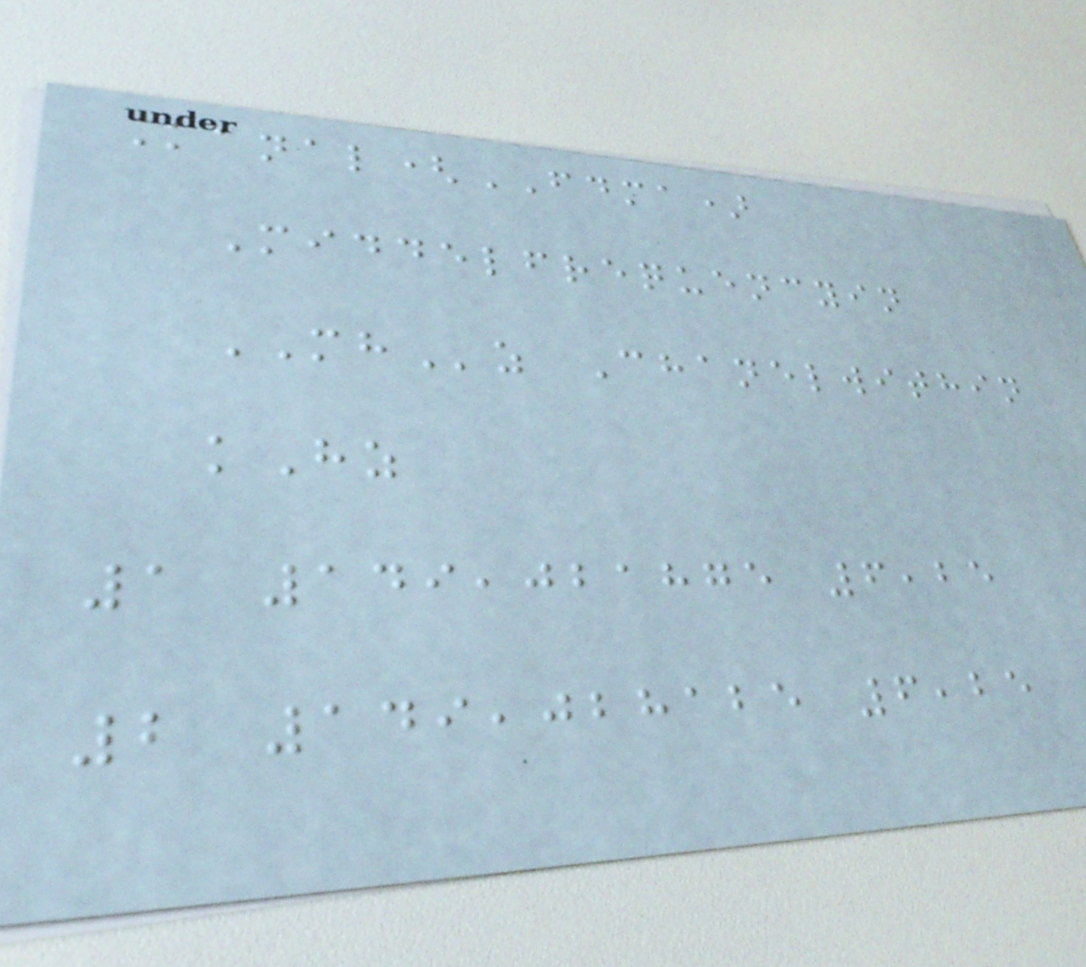Kanal(FDMA)
Middelfrequencyin
MHz Chanelwithin
kHz
1 149,021875 6,25
2 149,028125 6,25
